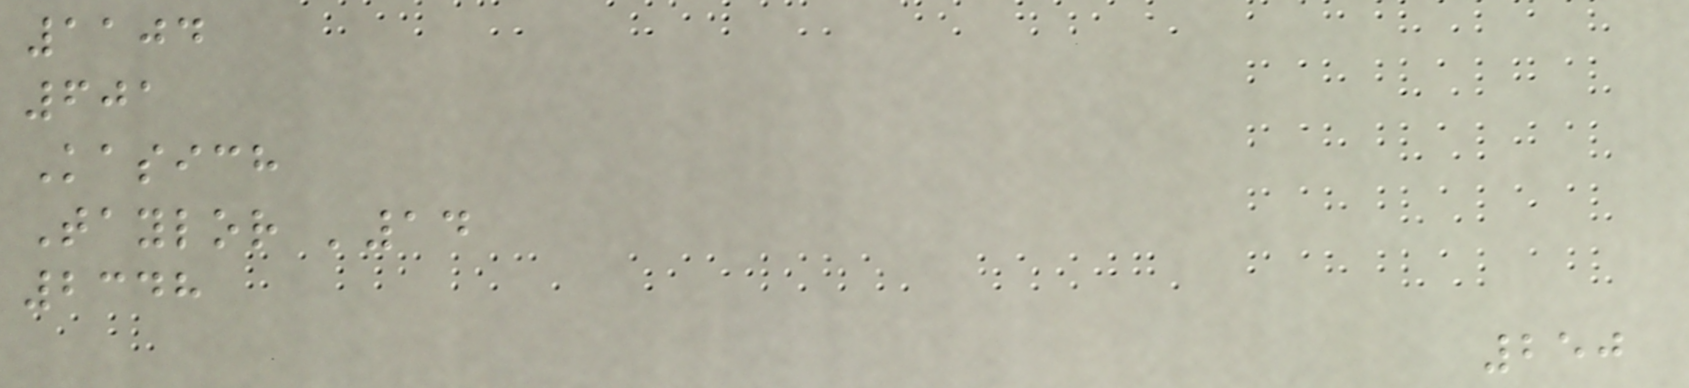1104
601
Kasich
Taylor '14
2348
250
